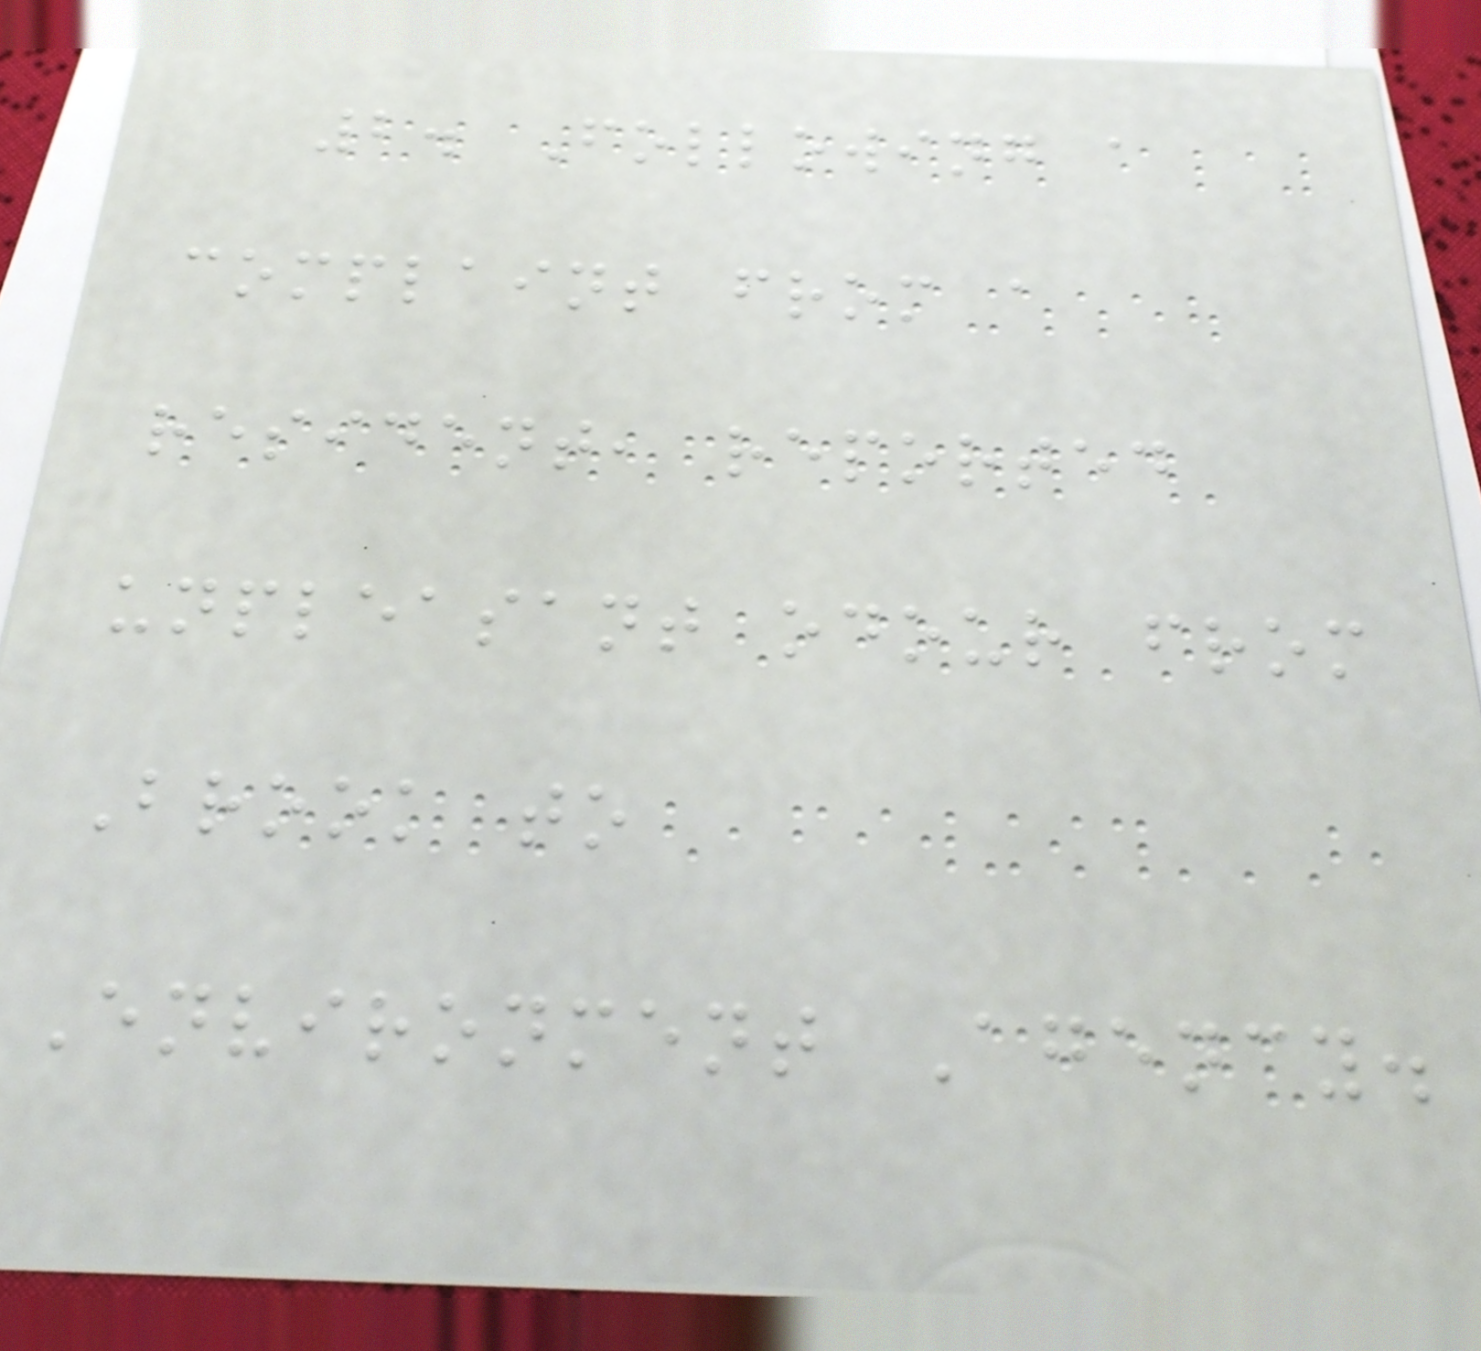2. Following a
complaint from a
resident, reported
unpleasant odour from
Brook to
Environment Agency.
